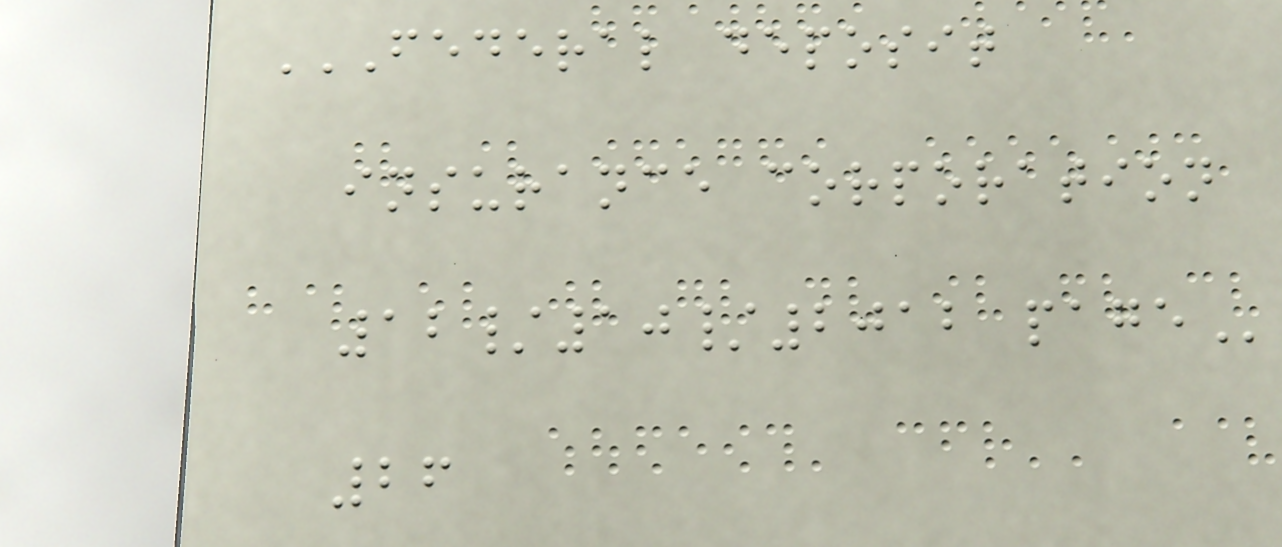FEDERAL DEPOSIT
INSURANCE CORPORATION
12/10/2012 PAGE
26
